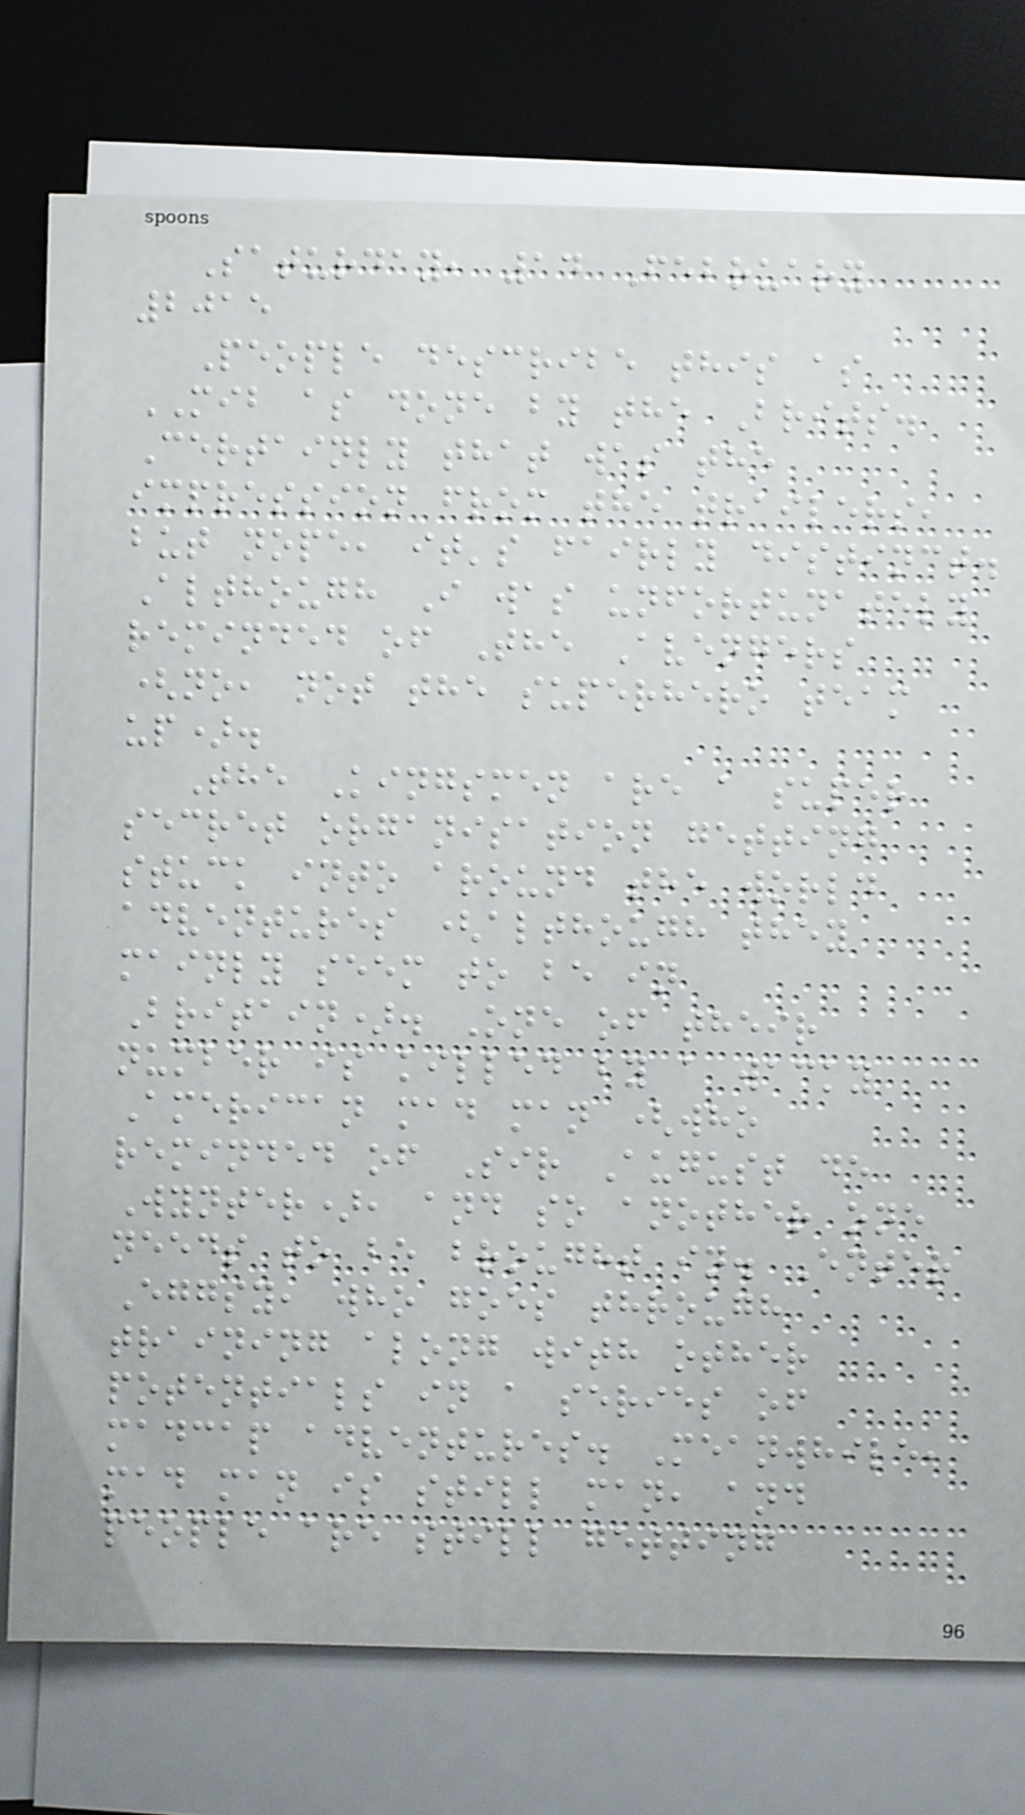Saturday, 14 February
2015
People describe this as
MIB as done by the Brits.
Certainly that was the
impression from the trailers,
but nope, it's fairly distinct.
Although I was unfortunately
reminded of The Avengers
(no, not the superhero team
up).
The Kingsmen are a super
secret organisation getting
stuck into around the world
adventures (although they
mainly seem to be in
Britain). One of their
number is killed by a wacky
American mad man (who
reminded of Sir August de
Wynter), and so another one
needs to be brought in. Enter
Eggsy, who goes through
training along with other
potentials in a series of
madcap adventures. Meanwhile,
mad man is still man, and
people are still getting
